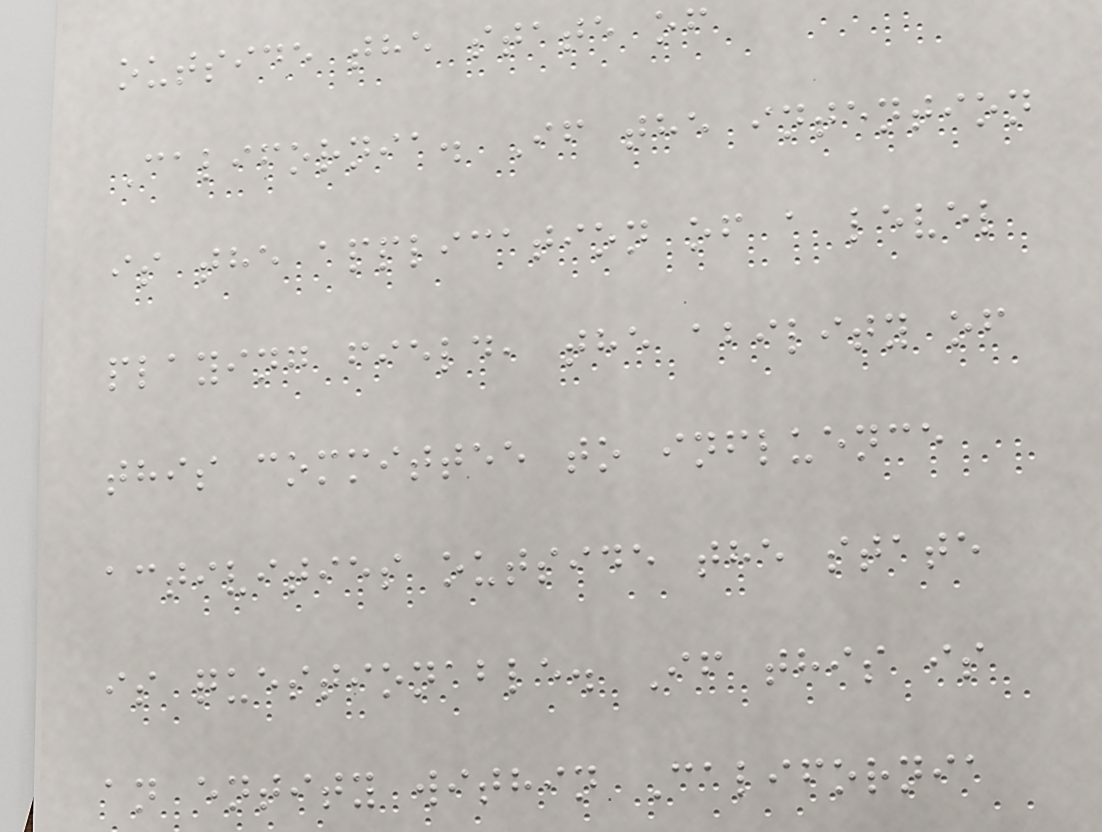outside the state of
California. If the intention
is the application of a level
playing field, the ability of
this committee to influence
activities outside the state
is questionable. If this is
an entity within California
